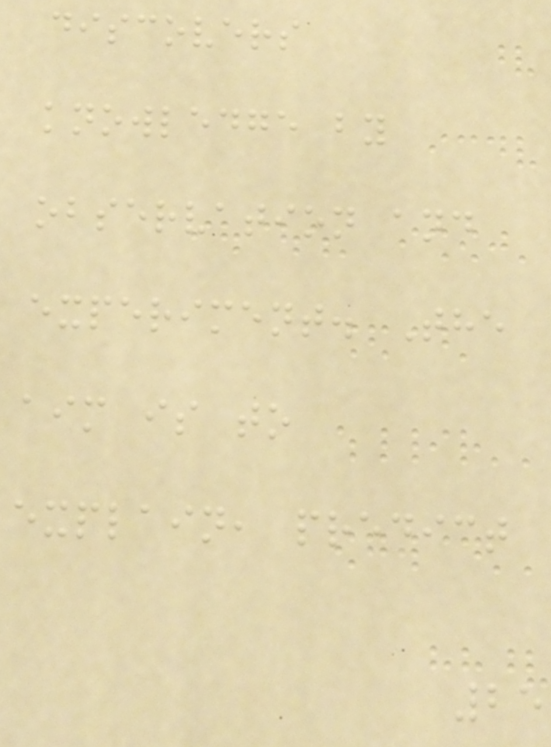discovers
knowledge by
observation and
experiment. The
aim is to
explain, predict
25
